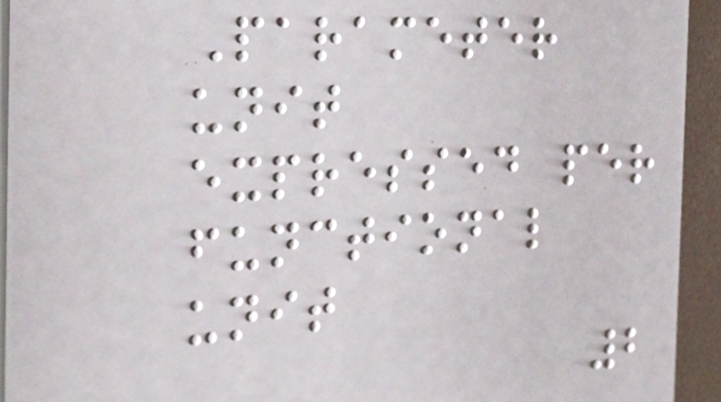Parameter
unit
expressed per
functional
unit
2
